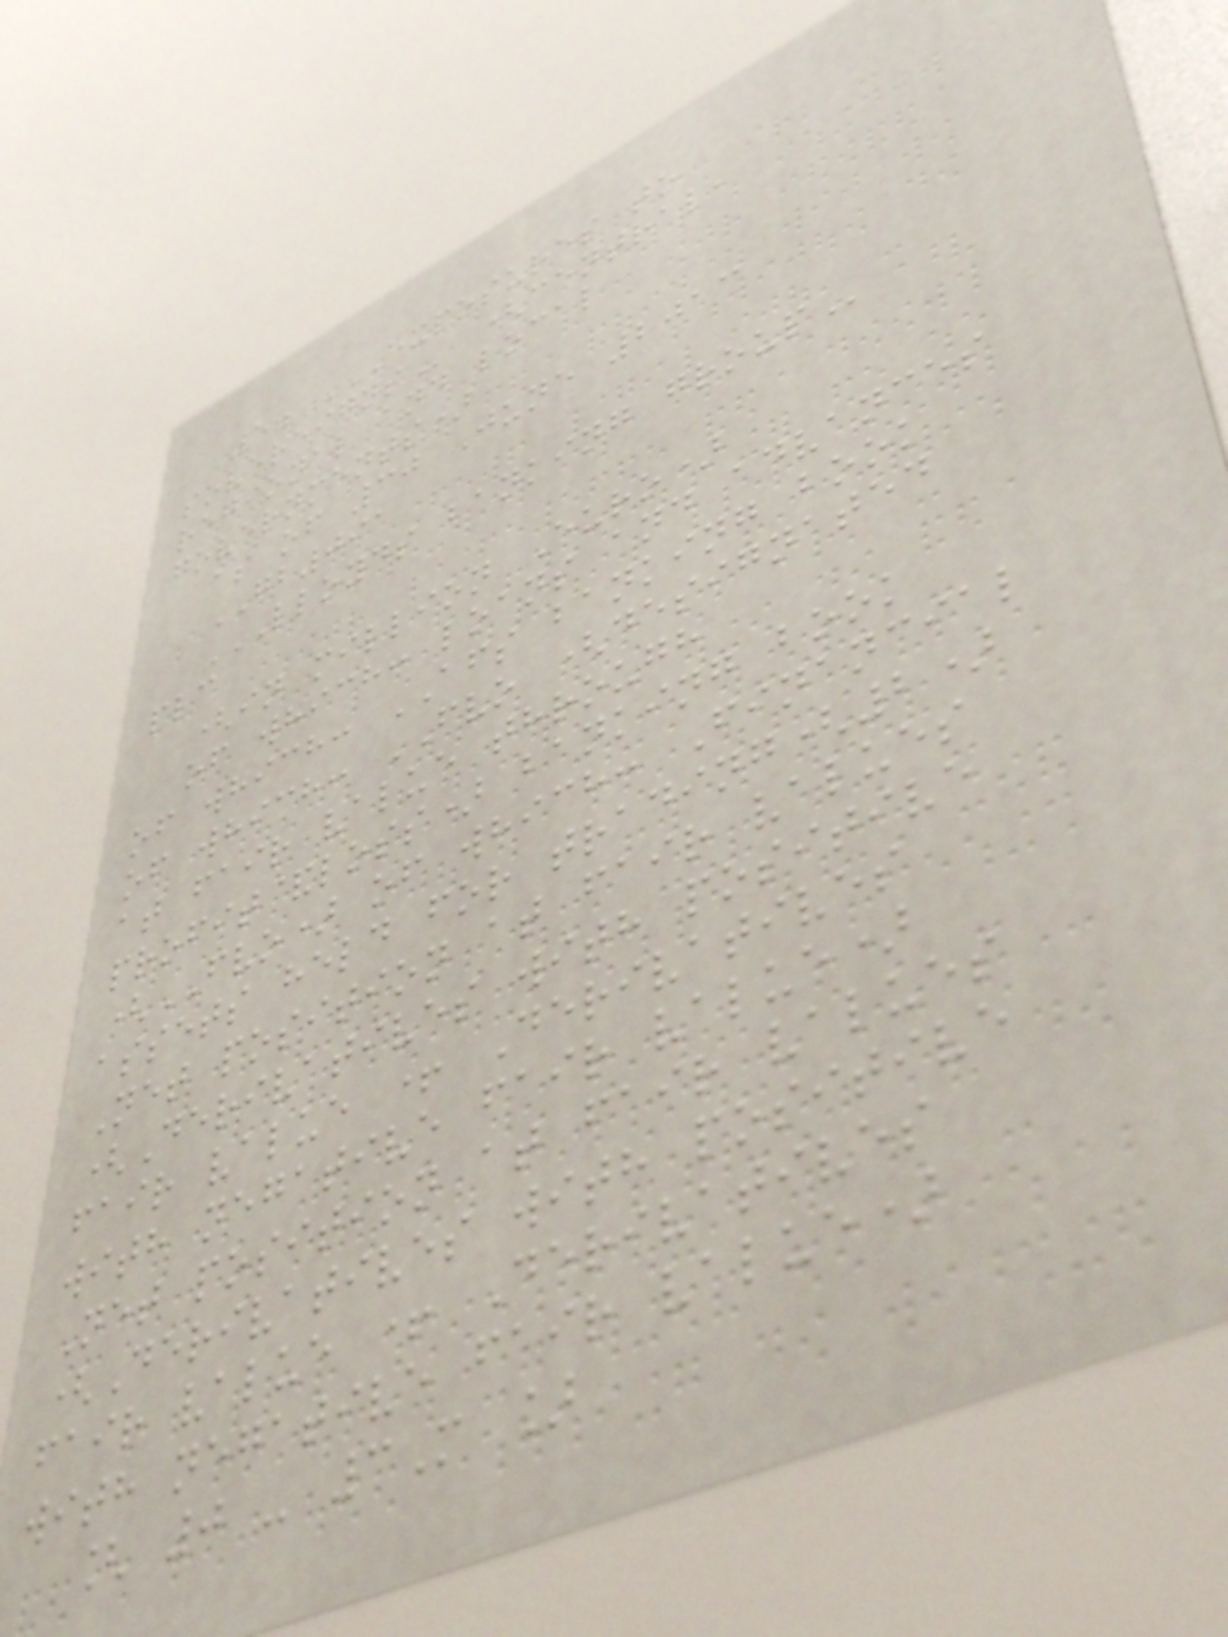5. EXPOSURES TO
(central,
regional and local
governments)
as of 30 June 2013
GB091
LLOYDS BANKING GROUP
plc
(in million Euro)
of which: loans and advances
of which: AFS banking book
of which: FVO (designated
at fair value through
profit&loss) banking book
(FVO) of which: Financial
assets held for trading(2)
Net position at fair values
(Derivatives with positive
fair value + Derivatives
with negative fair value)
Net position at fair values
(Derivatives with positive
fair value + Derivatives
with negative fair value)
[ 0 - 3M ]
